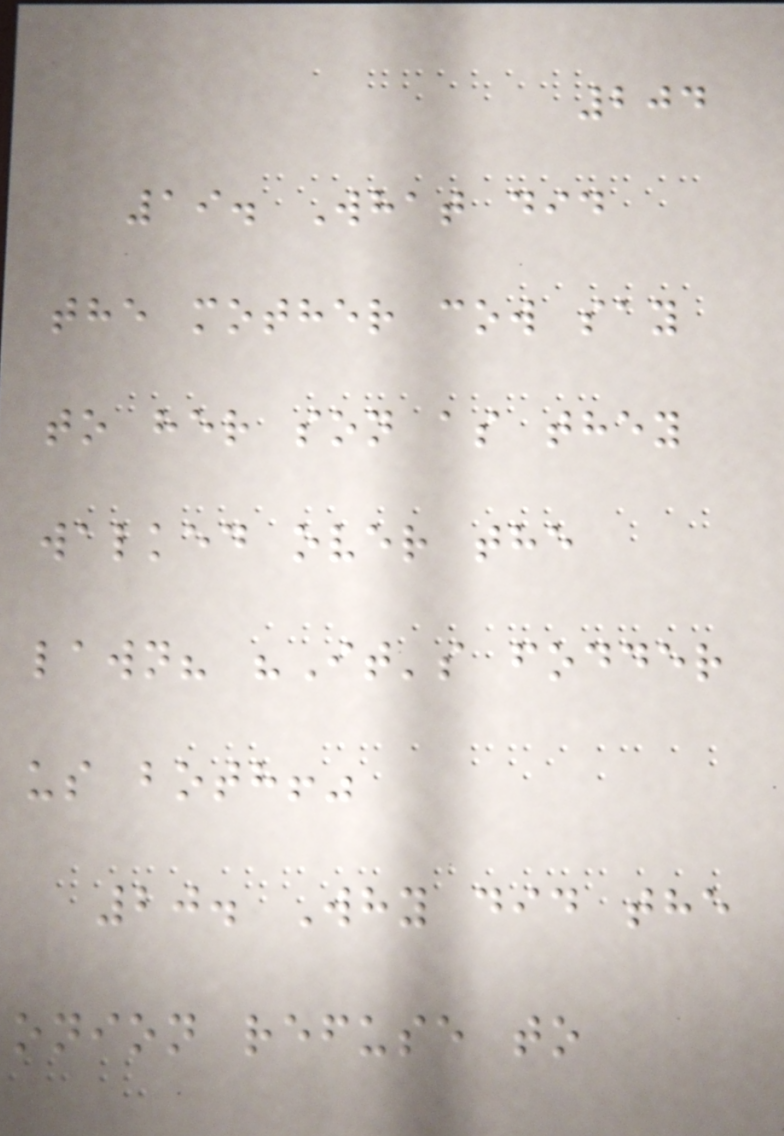204
19. What did
the mother cow say
to her son as they
walked over the
lawn? "It's fodder
us both!"
20. Why did the
onion refuse to
